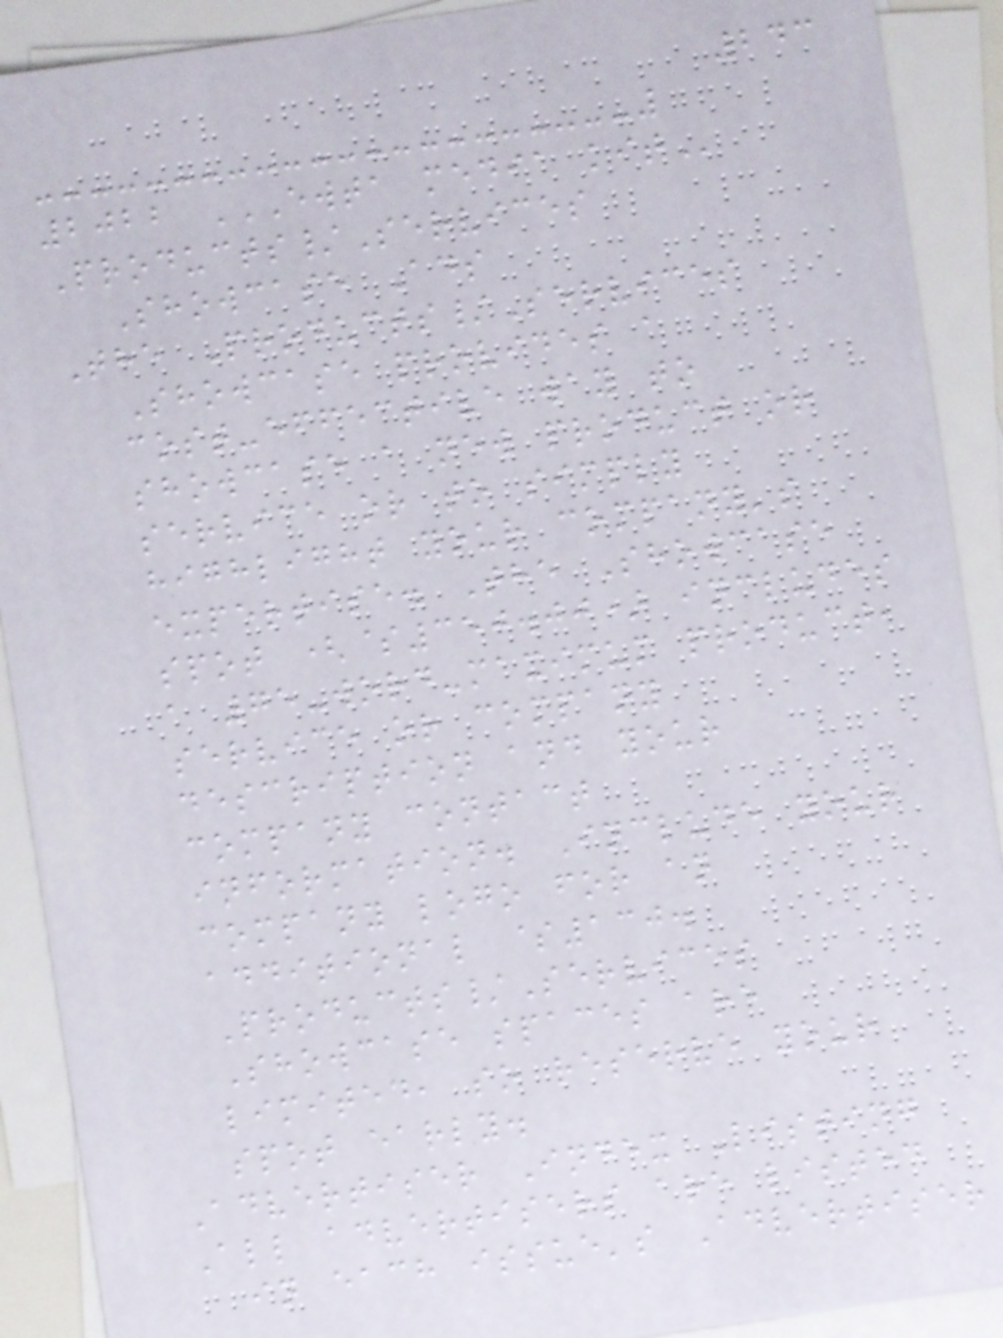243
2022 EWTA MEDIA KIT
Products/Services
Showcase Ads
The Products/Services
Showcase provides a
cost-effective way to
showcase a new product or
service or to simply
highlight your company's
expertise. The Showcase
spot ($350.00) includes
a 75-word-maximum product,
service or company
description and your
company contact
information. Include your
company logo for an
additional $130.
Products/Services
Showcase spaces are
limited, so reserve your
spot early.
Advertiser Index Listing
All advertisers are listed
in each issue's Advertiser
